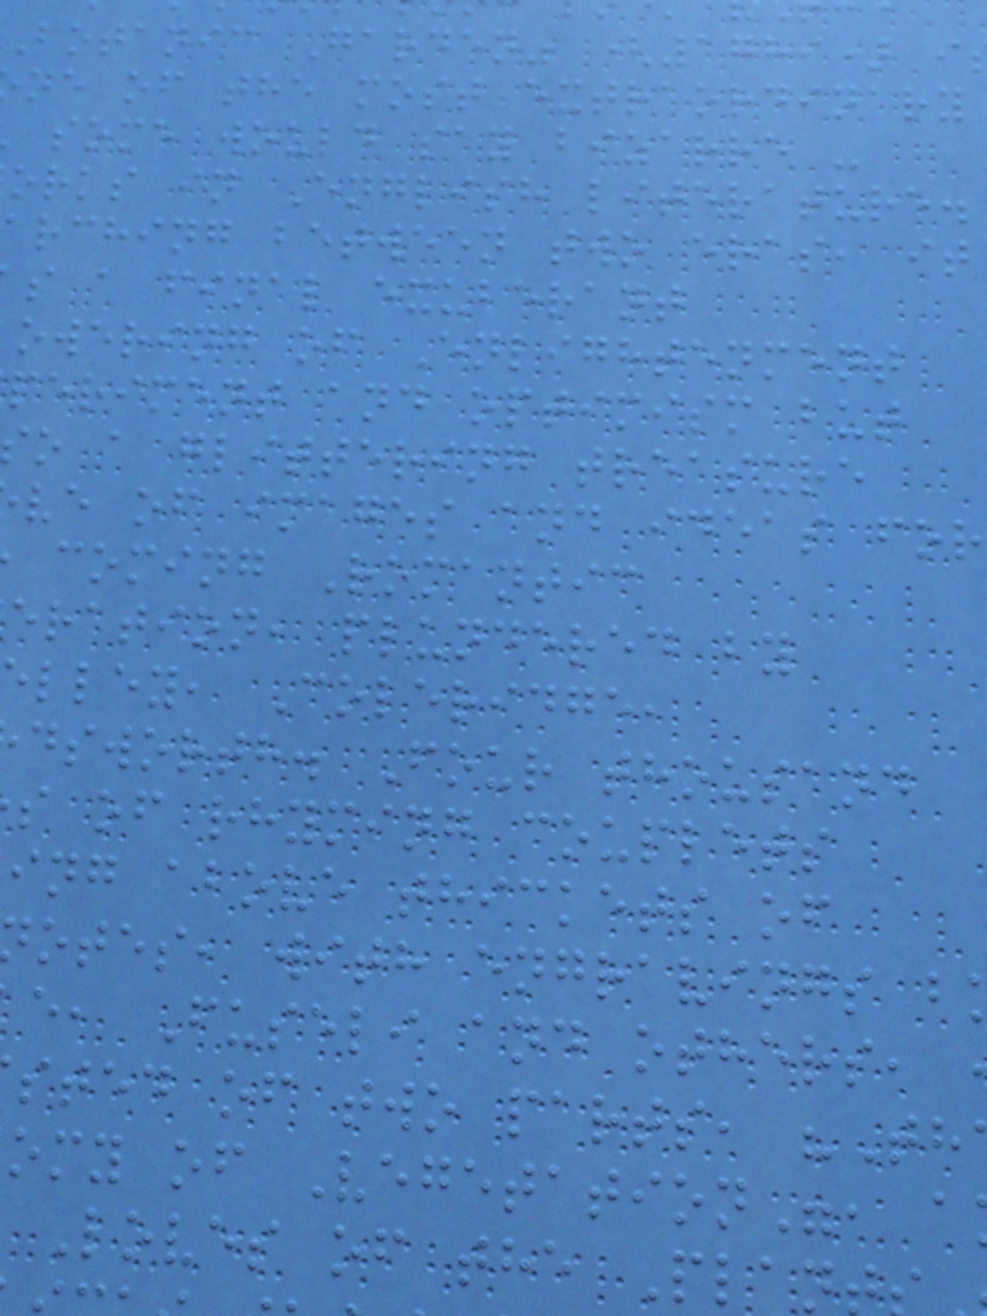Botanic Garden" (1789) i
ne of the most extraordinary
some would say bizarre -
orks in English literature.
arching between two eras, it
s a final exuberant
owering of Enlightenment
periment and optimism but
o a glittering treasure
ve of images and ideas for
coming Romantic
eration, plundered by
lley, Coleridge,
dsworth. Four thousand
s of rhyming couplets
ing above thickets of
otes, with engravings b
e, Fuseli and others,
sted of two parts, "Th
omy of Vegetation", a
Loves of the Plan
